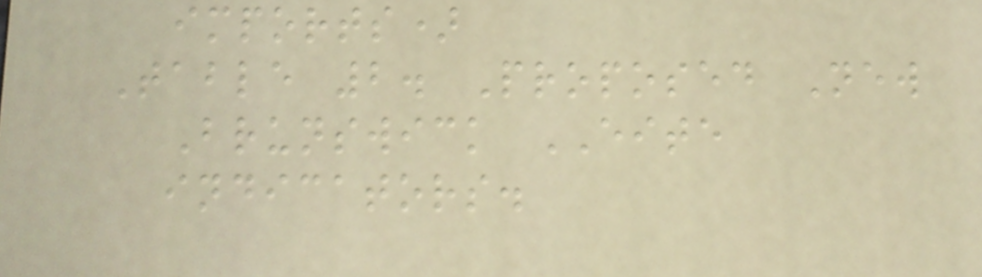imports)
Table 2. Proposed New
Brunswick EITE
indicators.
